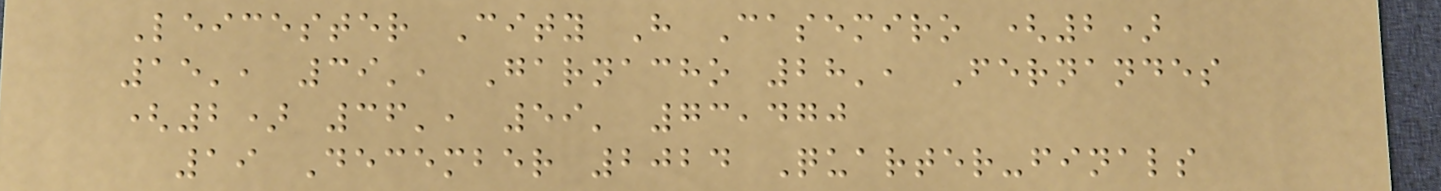Leicester City H Casemiro (2)
15', 39', Garnacho 28', Fernandes
(2) 36', 59' 73,470
19 December 2024 Quarter-finals
